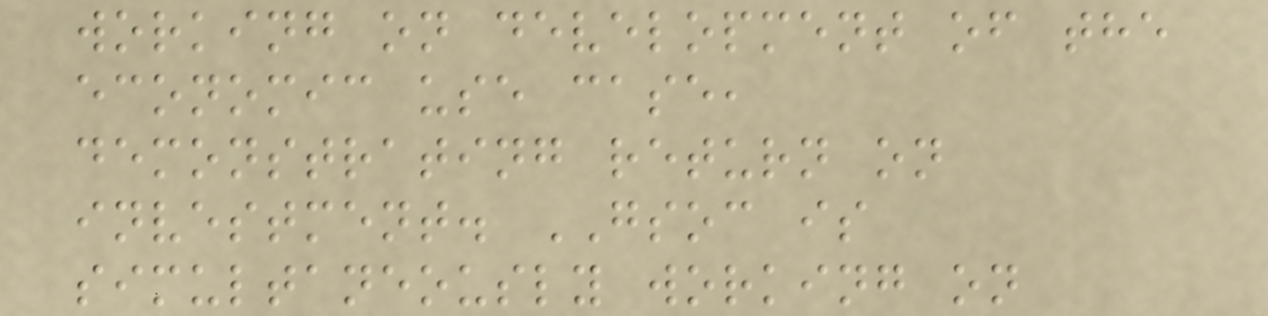working on development of the
economic use case,
demonstrating return on
investment. GSOC is
simultaneously working on
